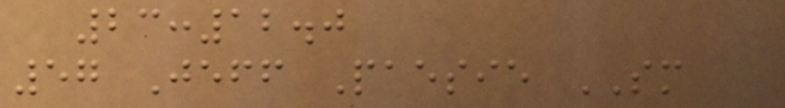23:12.0
57 Jeff Paesie SM
